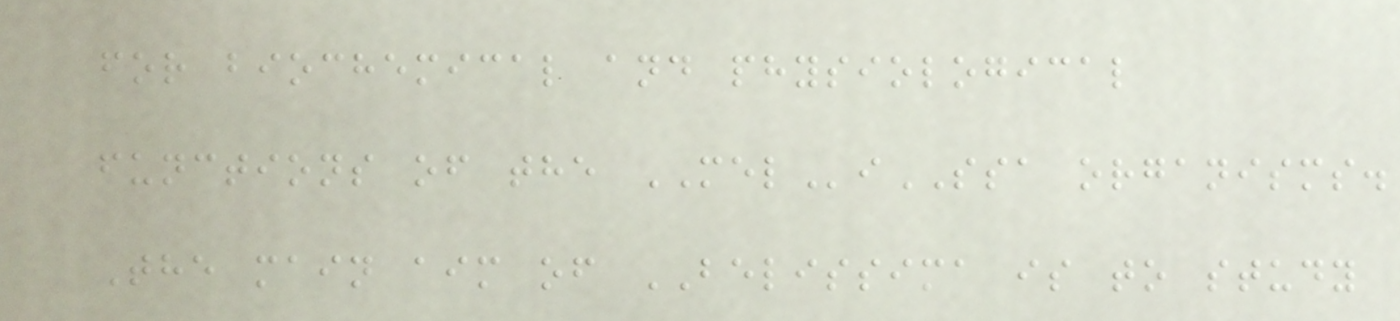for biochemical and physiological
functions of the MELiSSA organisms.
The main aim of BELISSIMA is to study
